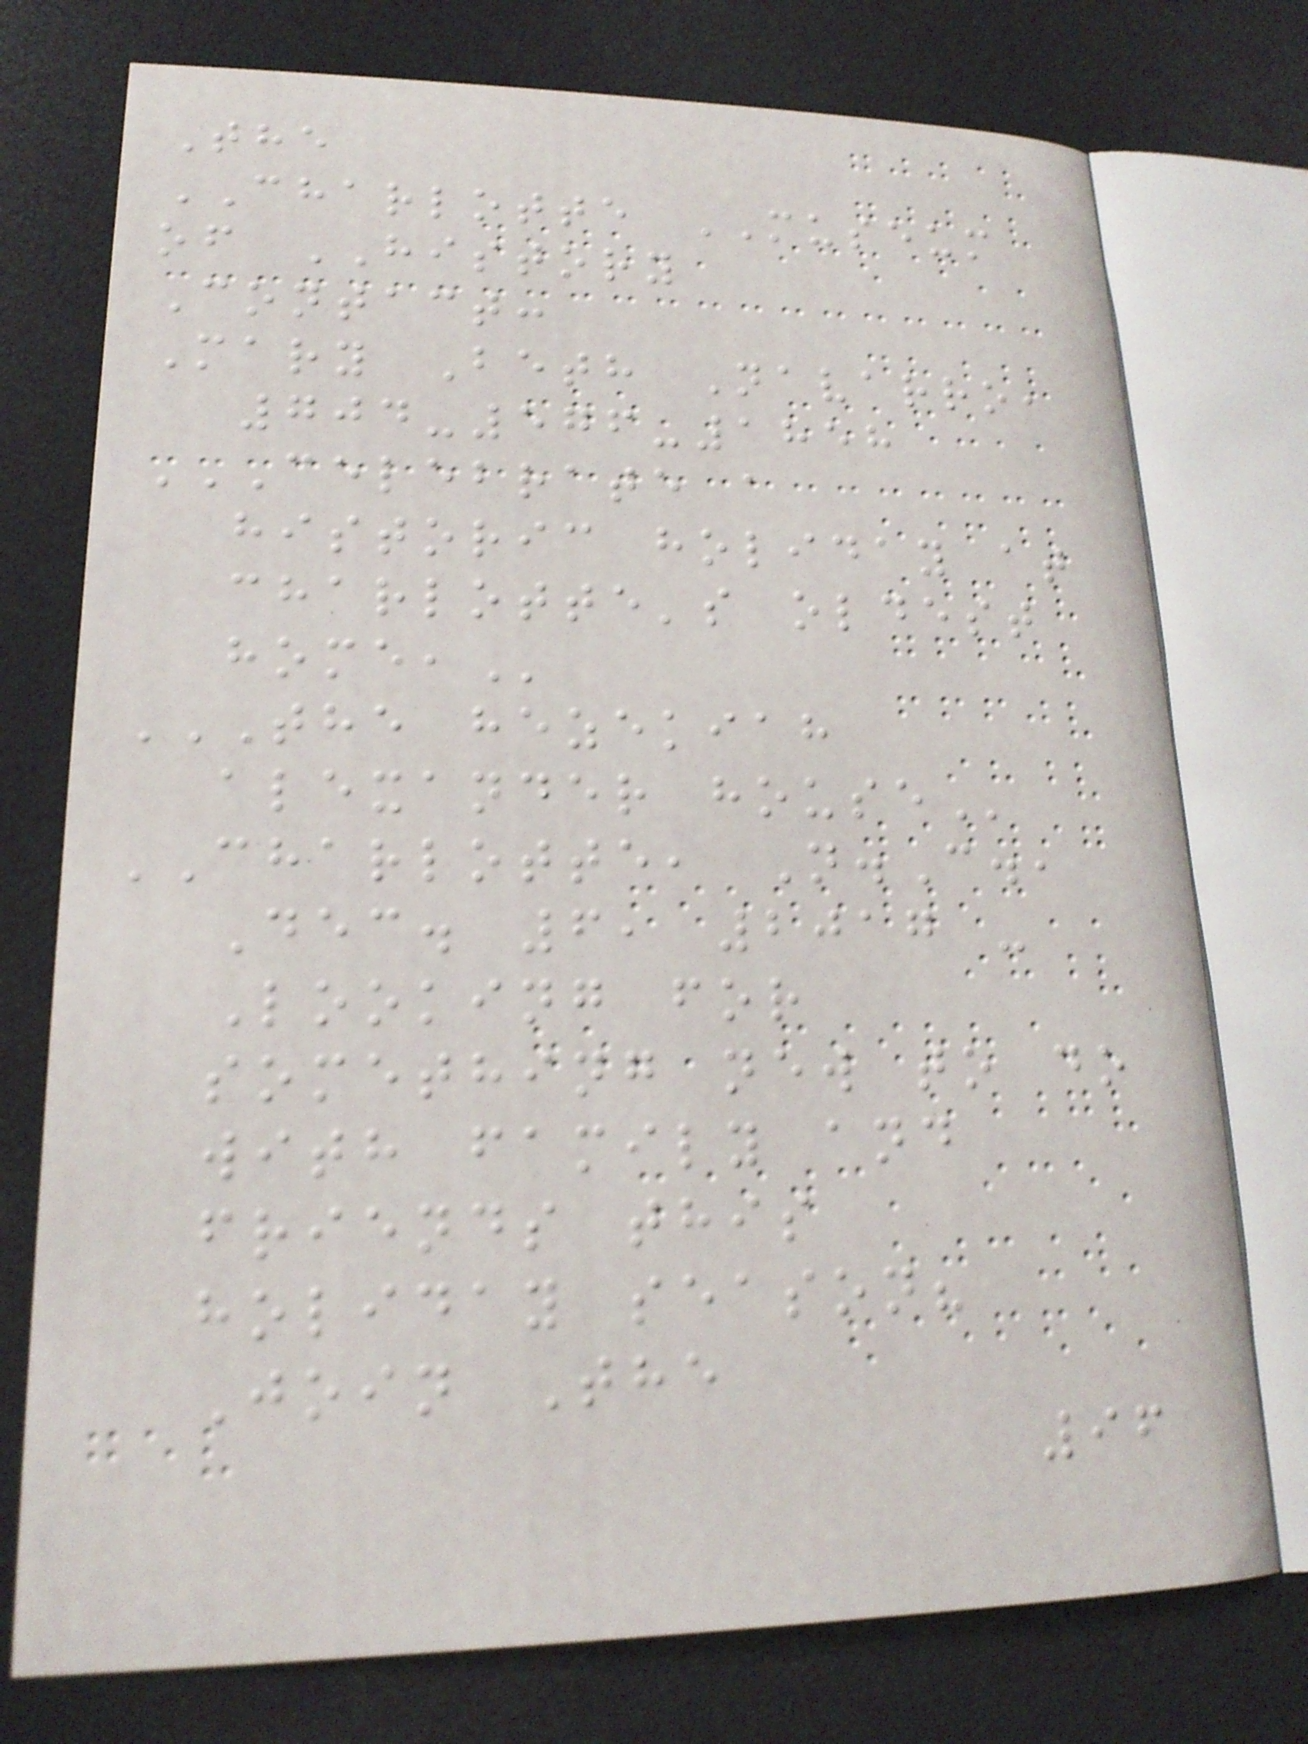The
CHARLOTTE MUSEUM
of HISTORY
Contact:
Mary Beth Navarro,
704-576-1858
CELEBRATE A
HISTORIC HOLIDAY AT
CHARLOTTE'S OLDEST
HOME,
THE HEZEKIAH
ALEXANDER HOUSE
CHARLOTTE, N.C.,
Dec. 6, 2017 -
Looking for
something new to do
with family and
friends this
holiday season?
Join The
96
